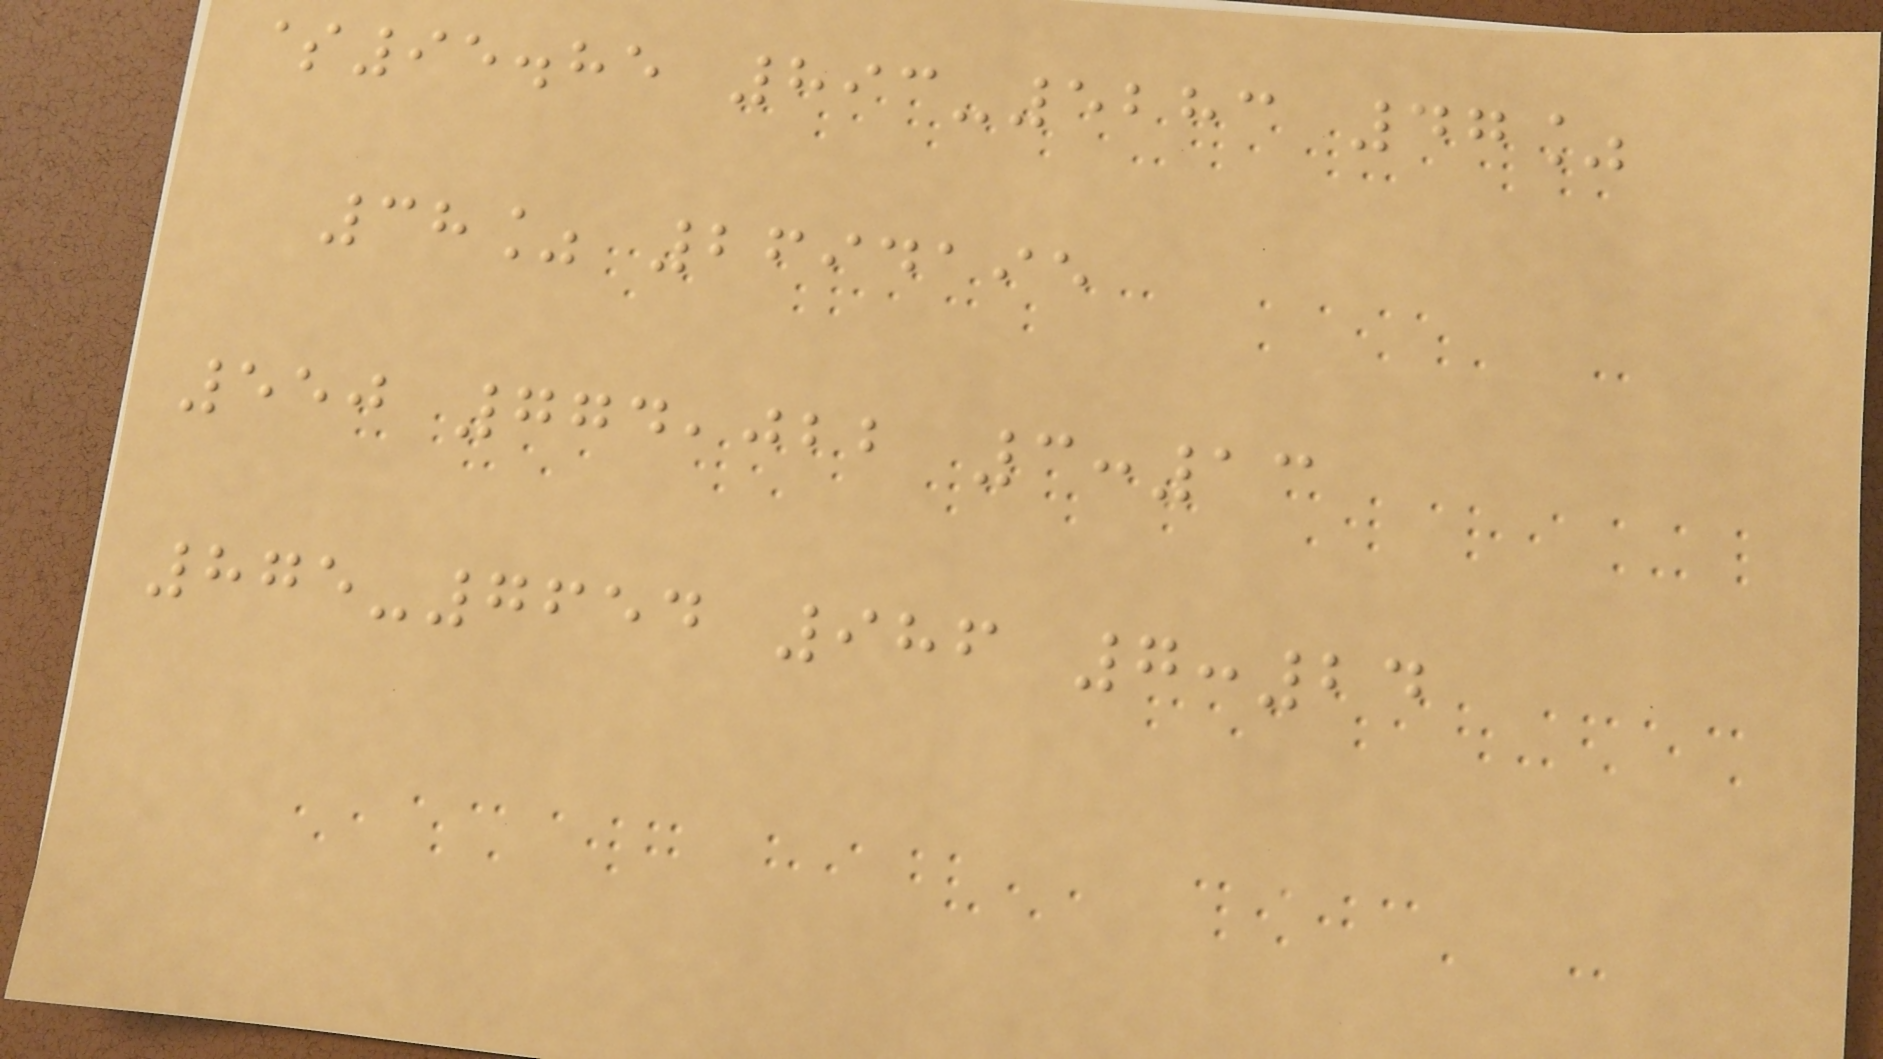$95.85 893-5283 47%
38% 2694195
550 774,022 3:13
875-7654 986 7:24
